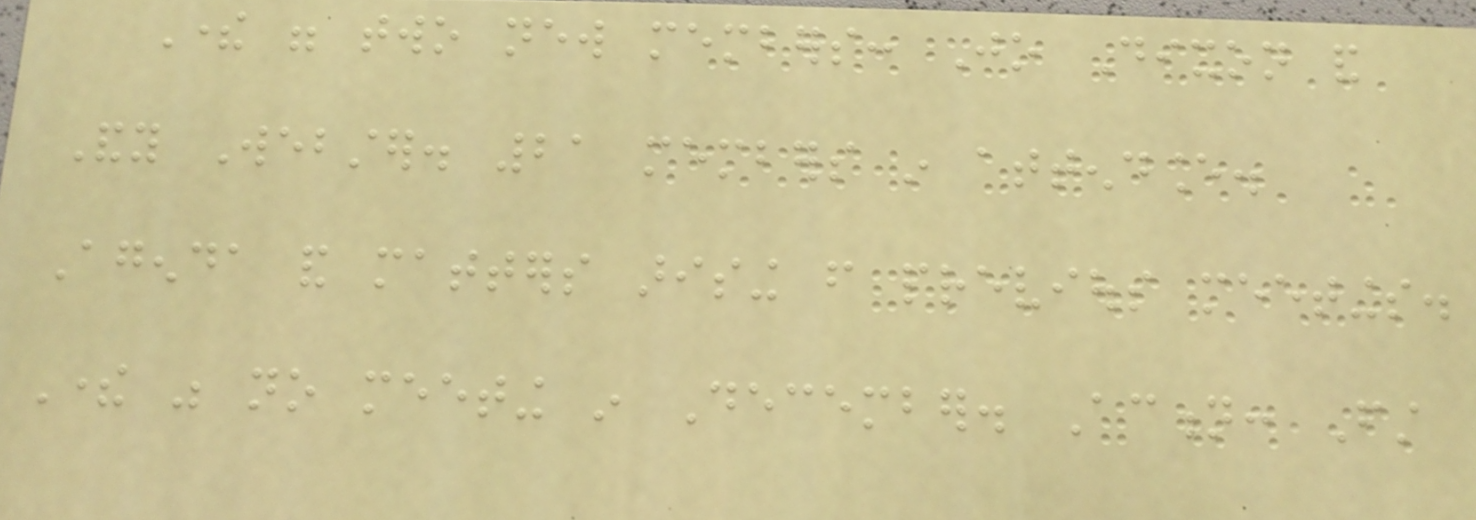There were two new members: Jo Dixon and
Andy Webster. 21 members in attendance.
Agenda and matters arising from previous meetings.
There was no meeting in December. Action: First
